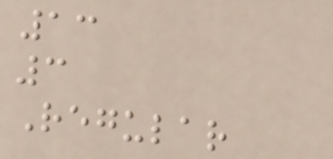13
3
Regular
